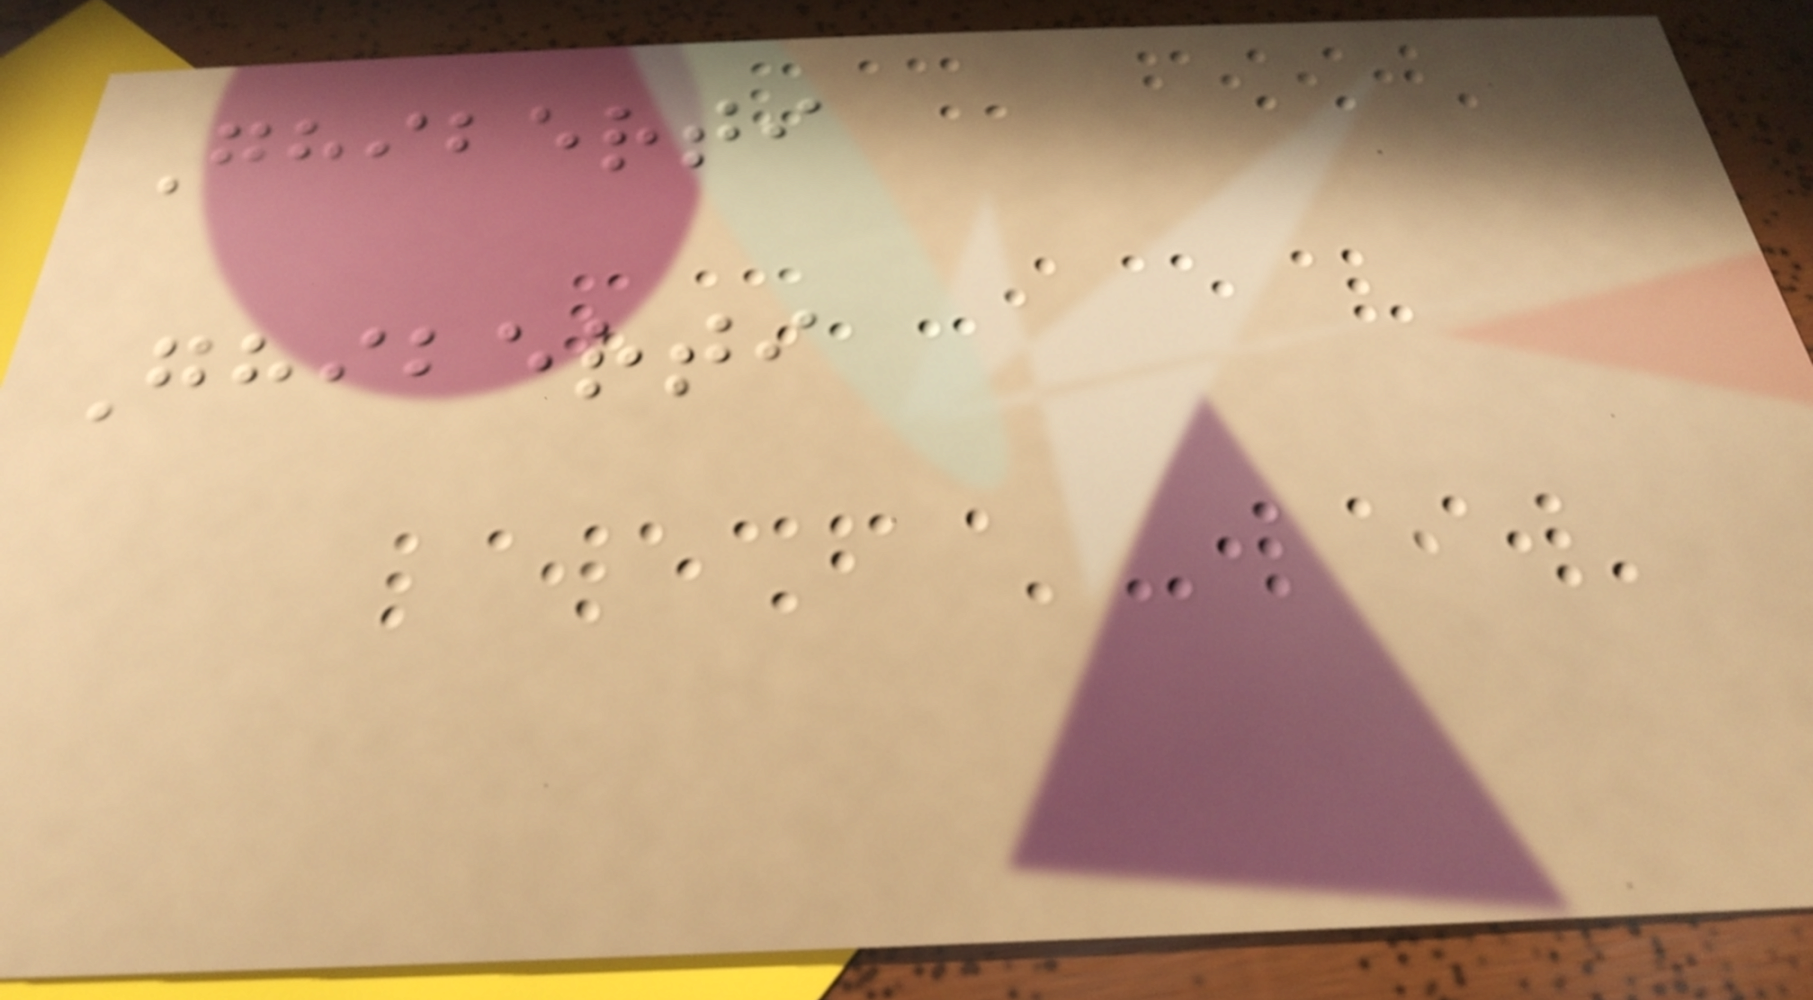Ghiberti
Ghiberti
